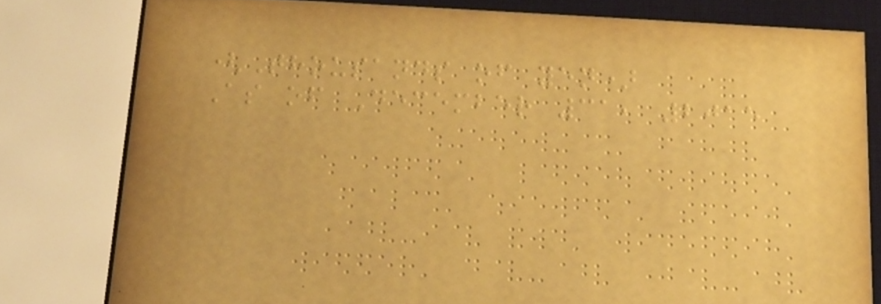(Thousands of yen)
As of December 31, 2015
